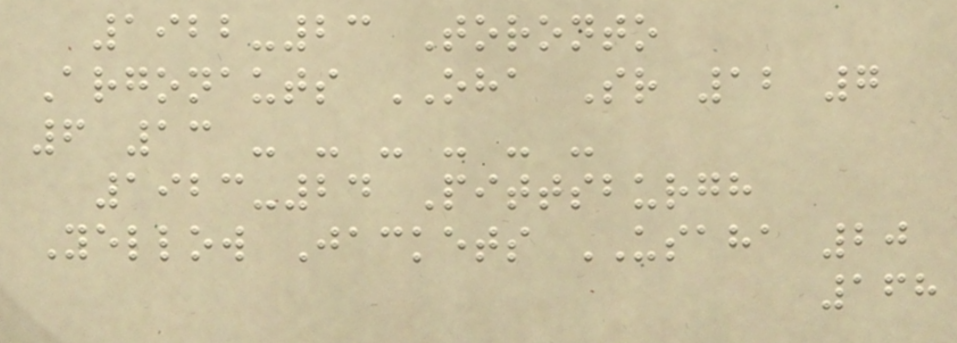1922-23 Toronto
Argonauts OHA Sr 12 7
6 13 - - - - - -
1923-24 Pittsburgh
Yellow Jackets USAHA 20
168
